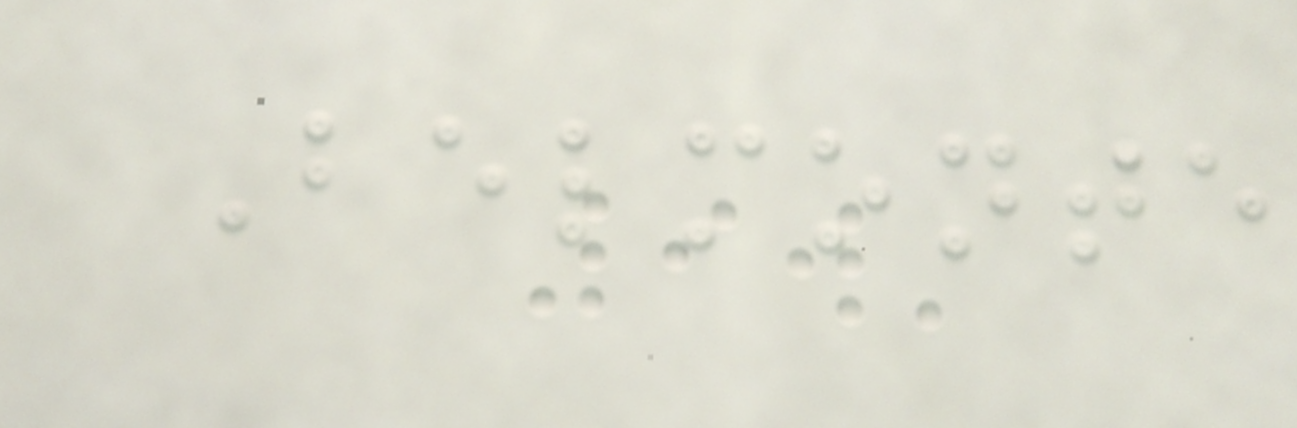Belmonte
